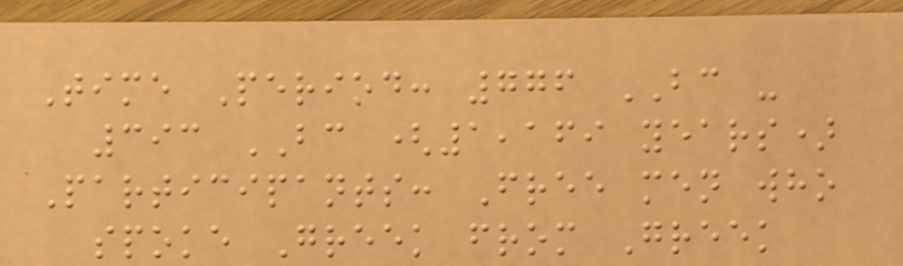Time Period: 776 BC -
393 BC (1,169 years)
Participants: Free men who
spoke Greek from Greek
